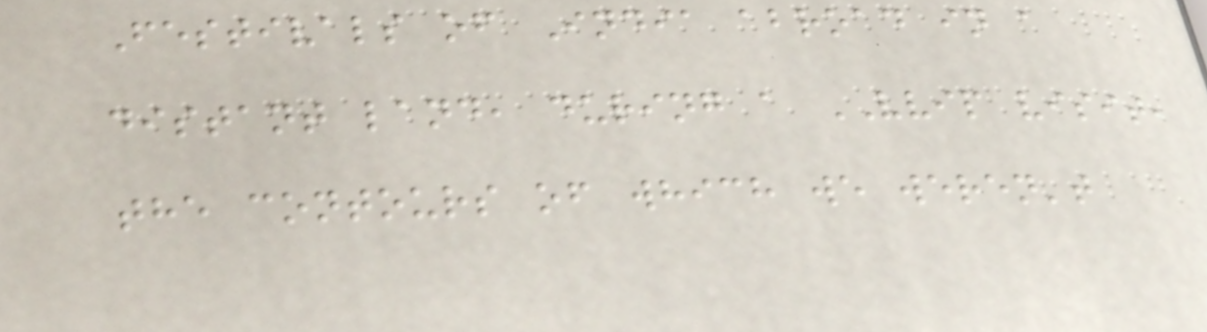Festivals of India abroad in a
distant land, during a VVIP visit,
the contours of which we weren't
